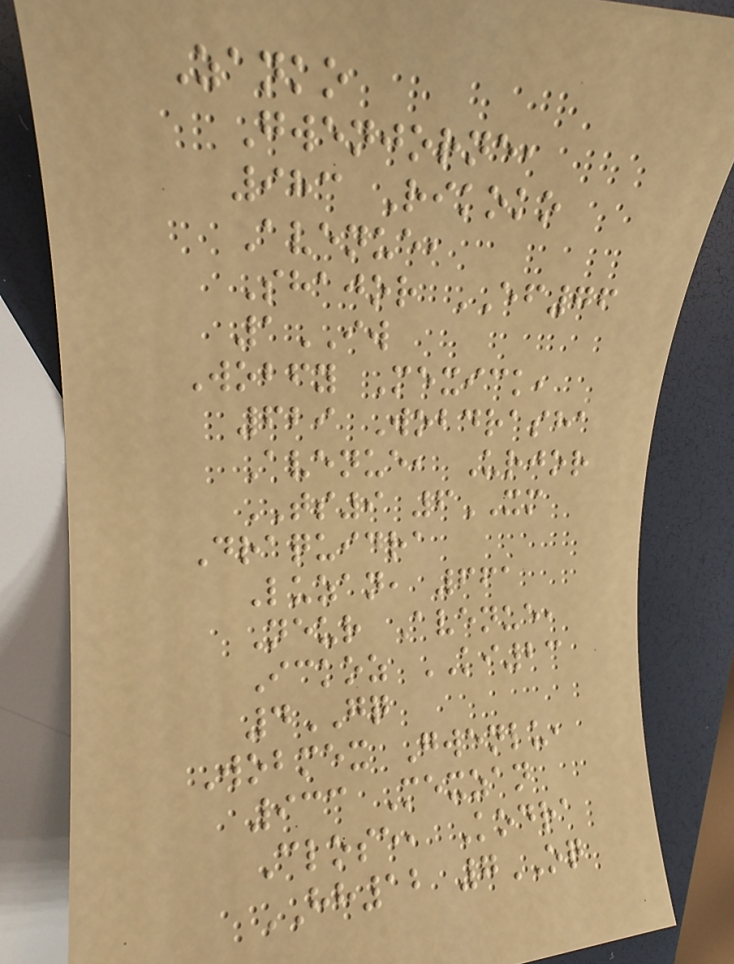Zanko
Gwenjorne,
983 Rikoko
Avenue,
Shajor EF76
1IW
Wobfy Mexick,
629 Wobdrasha
Avenue, Urjor
TS9 6XM
Draquidra
Luzan, 661
Neur Avenue,
Ickoz KI23
4GQ
Wobmex Gwenlu,
933 Mexzan
Close, Kodra
HH12 7OQ
